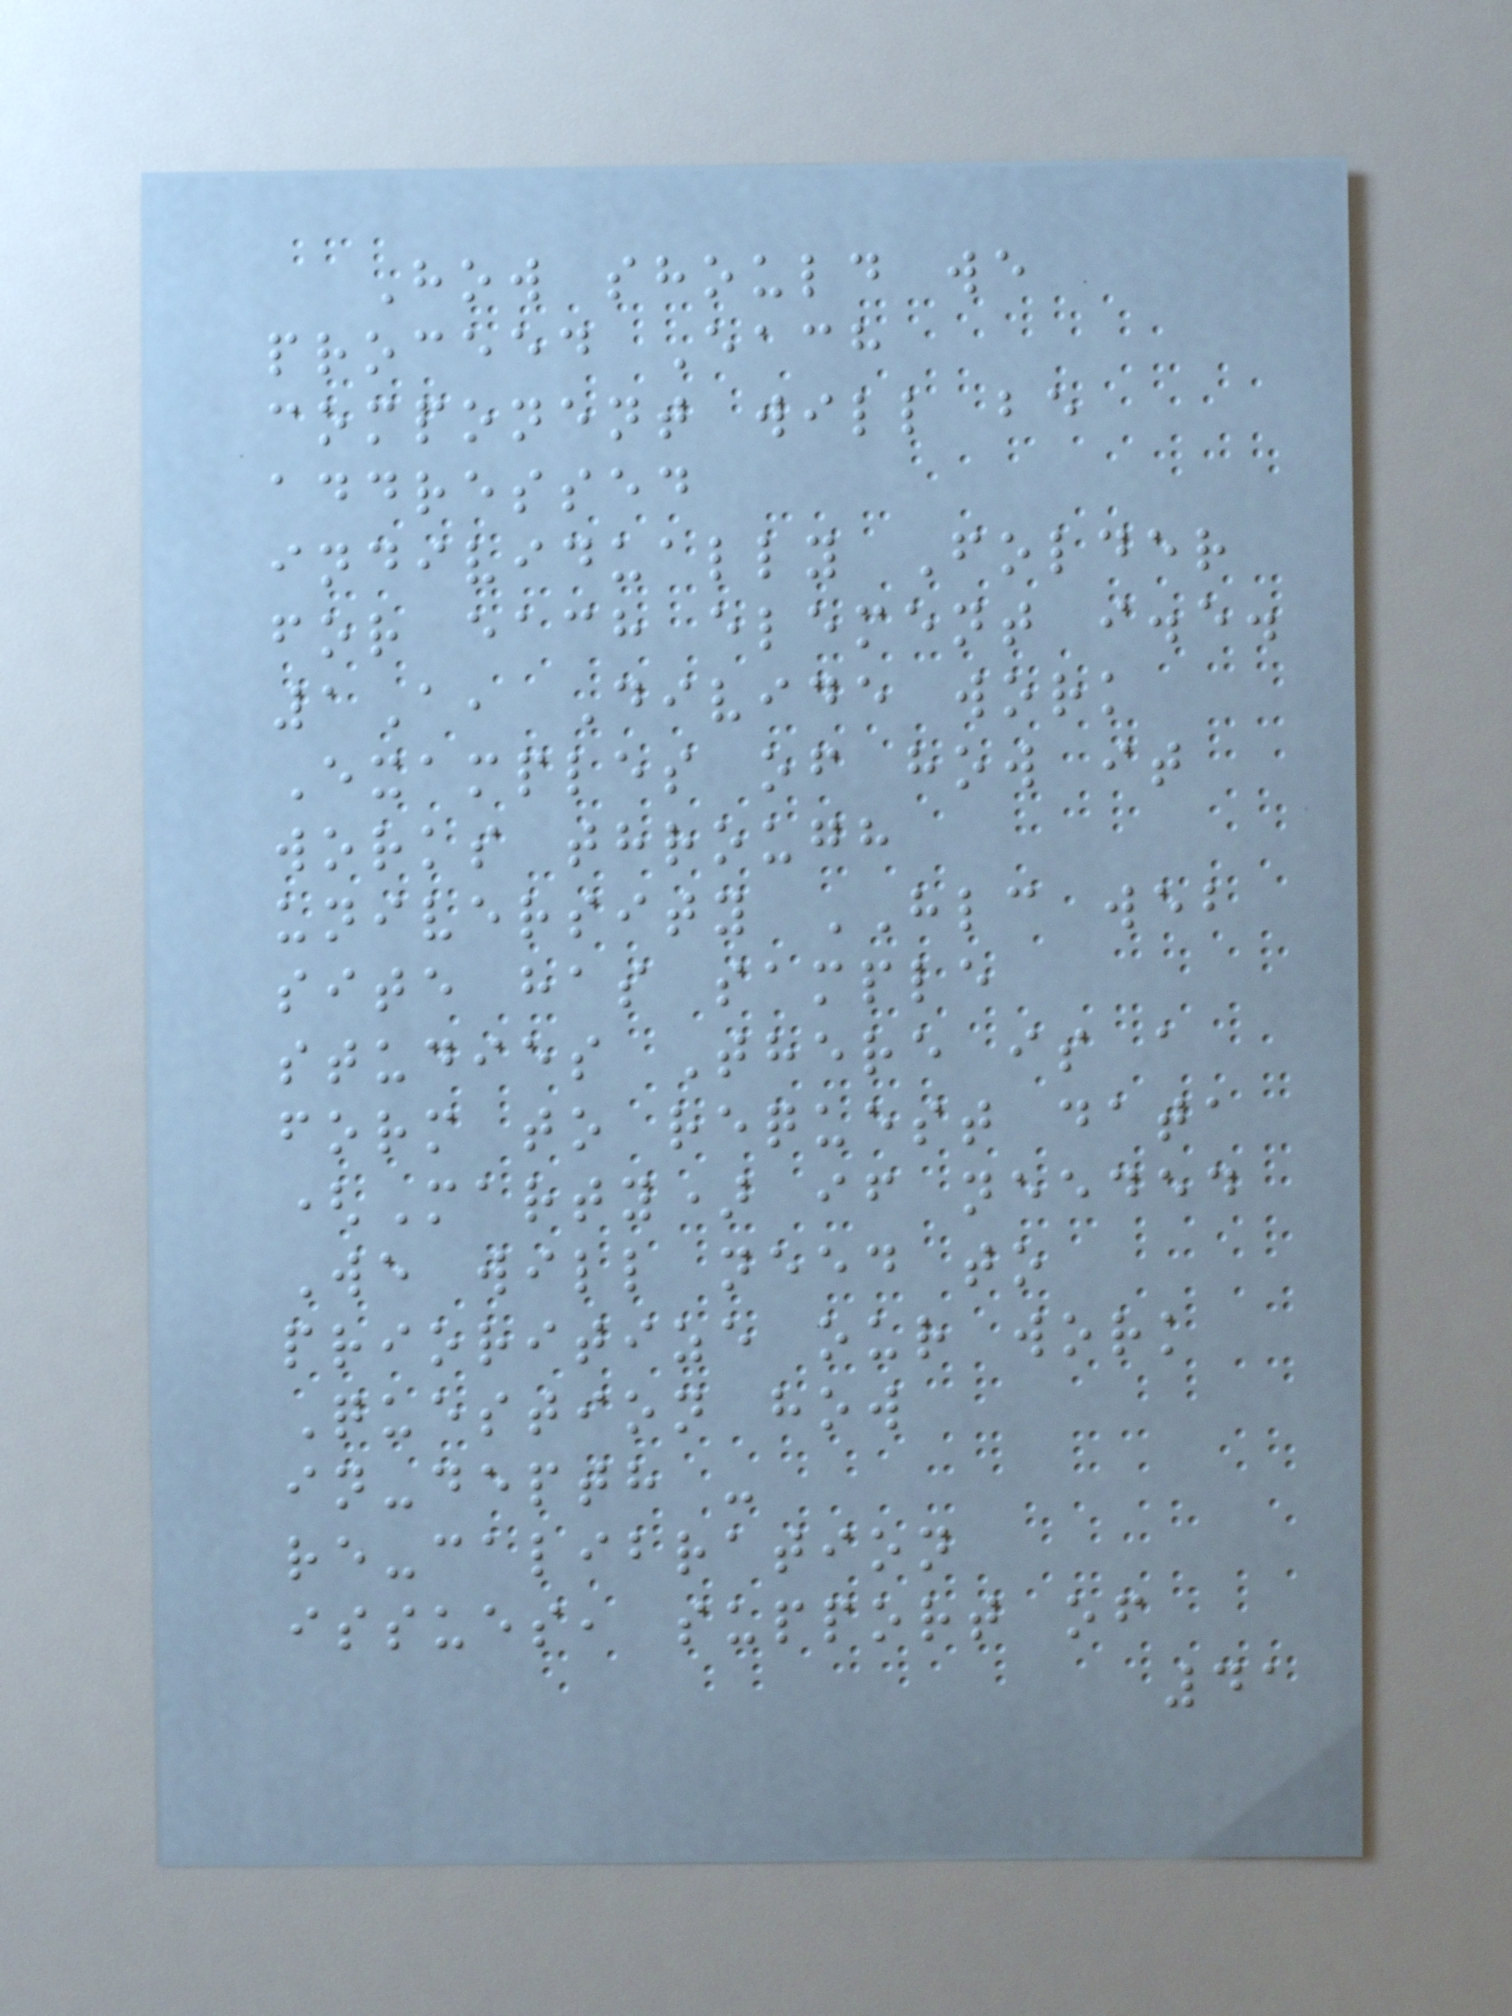How should we
proceed Each
component will be
addressed
individually Folder
for each element i.e.
1A, Divide work
Examples of how it
works through
university HLC web
site has sample
studies There is a
form to request data
(Marty) if needed
We will need to
prioritize our work
Question how
in-depth -
re-calibration
issues, support of
41
